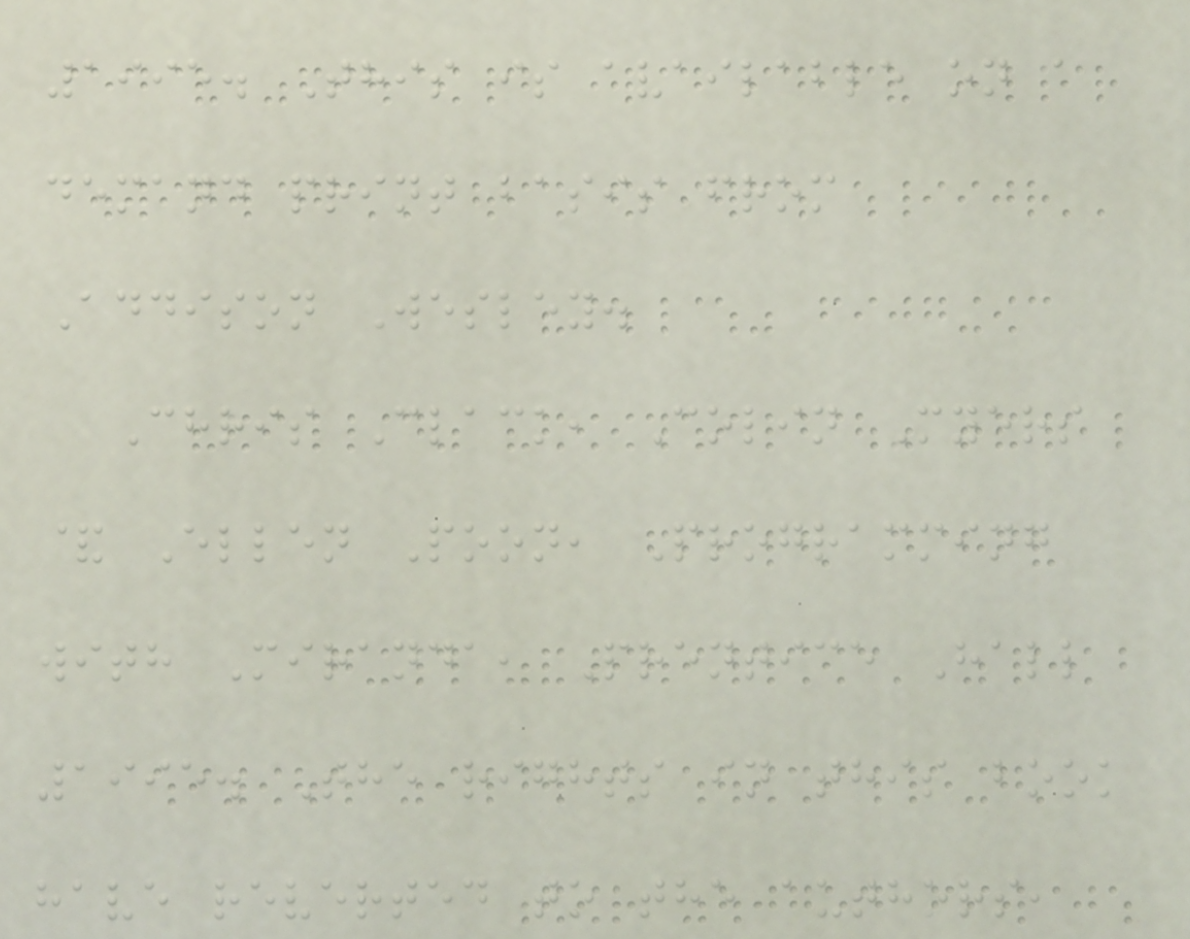1995. This is available on a
demand print basis from
Addison Wesley.
Chris Clack, Colin Myers
& Ellen Poon, Programming
with Miranda, Prentice Hall
1995. The rights in this book
have reverted to the authors,
